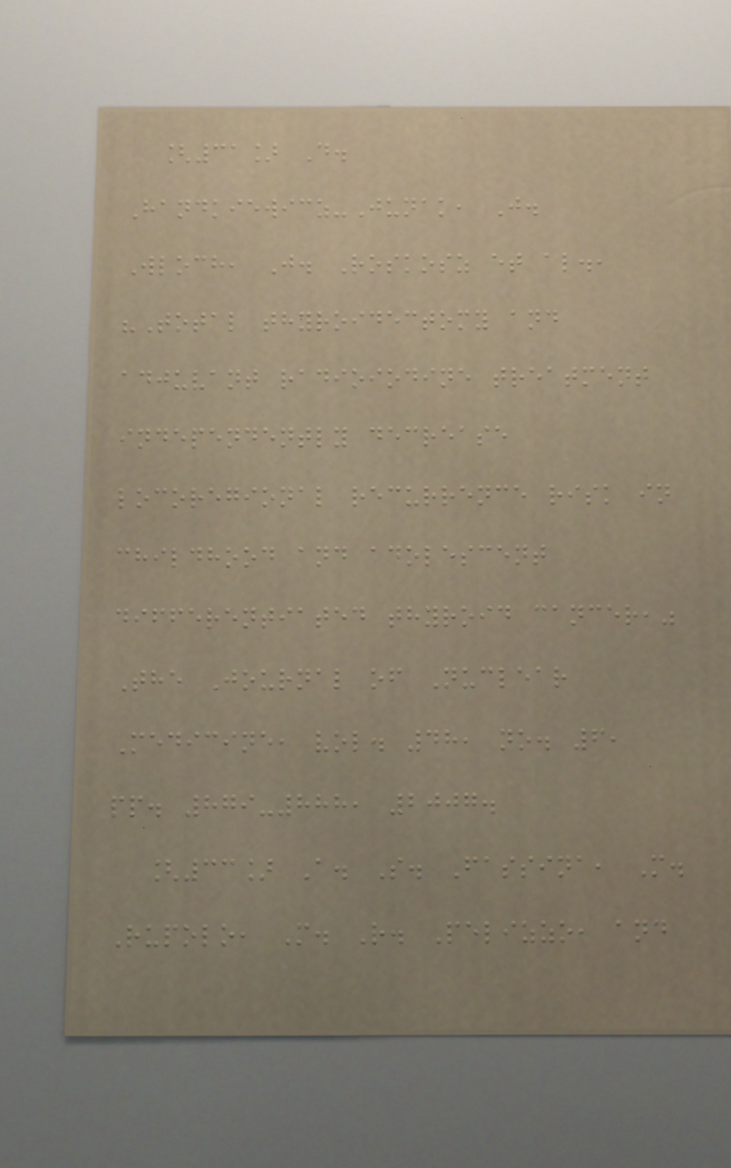[31] D.
Handkiewicz-Junak, J.
Wloch, J. Roskosz et al.,
"Total thyroidectomy and
adjuvant radioiodine treatment
independently decrease
locoregional recurrence risk in
childhood and adolescent
differentiated thyroid cancer,"
The Journal of Nuclear
Medicine, vol. 48, no. 6,
pp. 879-888, 2007.
[33] A. S. Fassina, M.
Rupolo, M. R. Pelizzo, and
